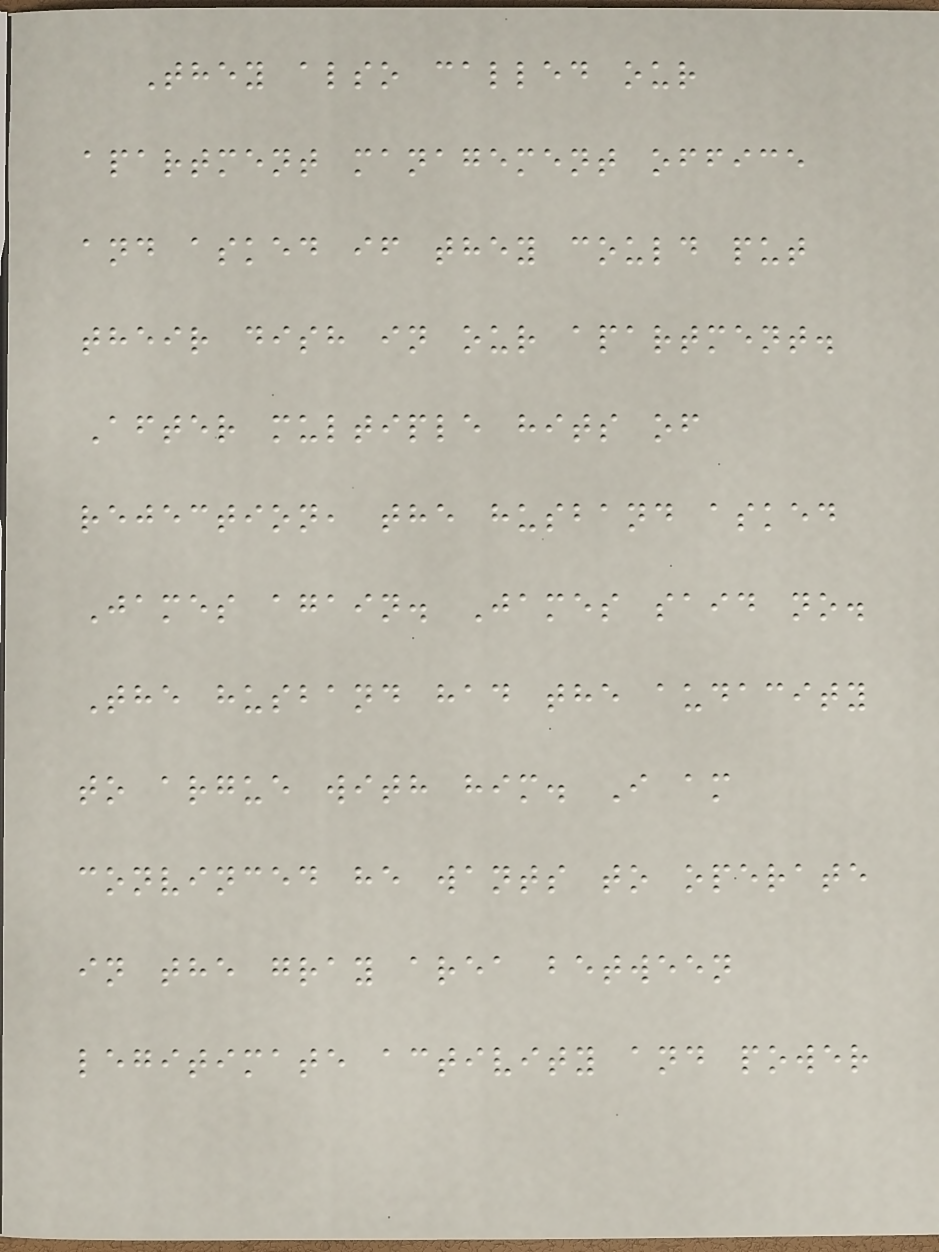They also called our
apartment management office
and asked if they could put
their dish in our apartment.
After multiple hits of
rejection, the husband asked
James again. James said no.
The husband had the audacity
to argue with him. I am
convinced he wants to operate
in the gray area between
legitimate activity and power
